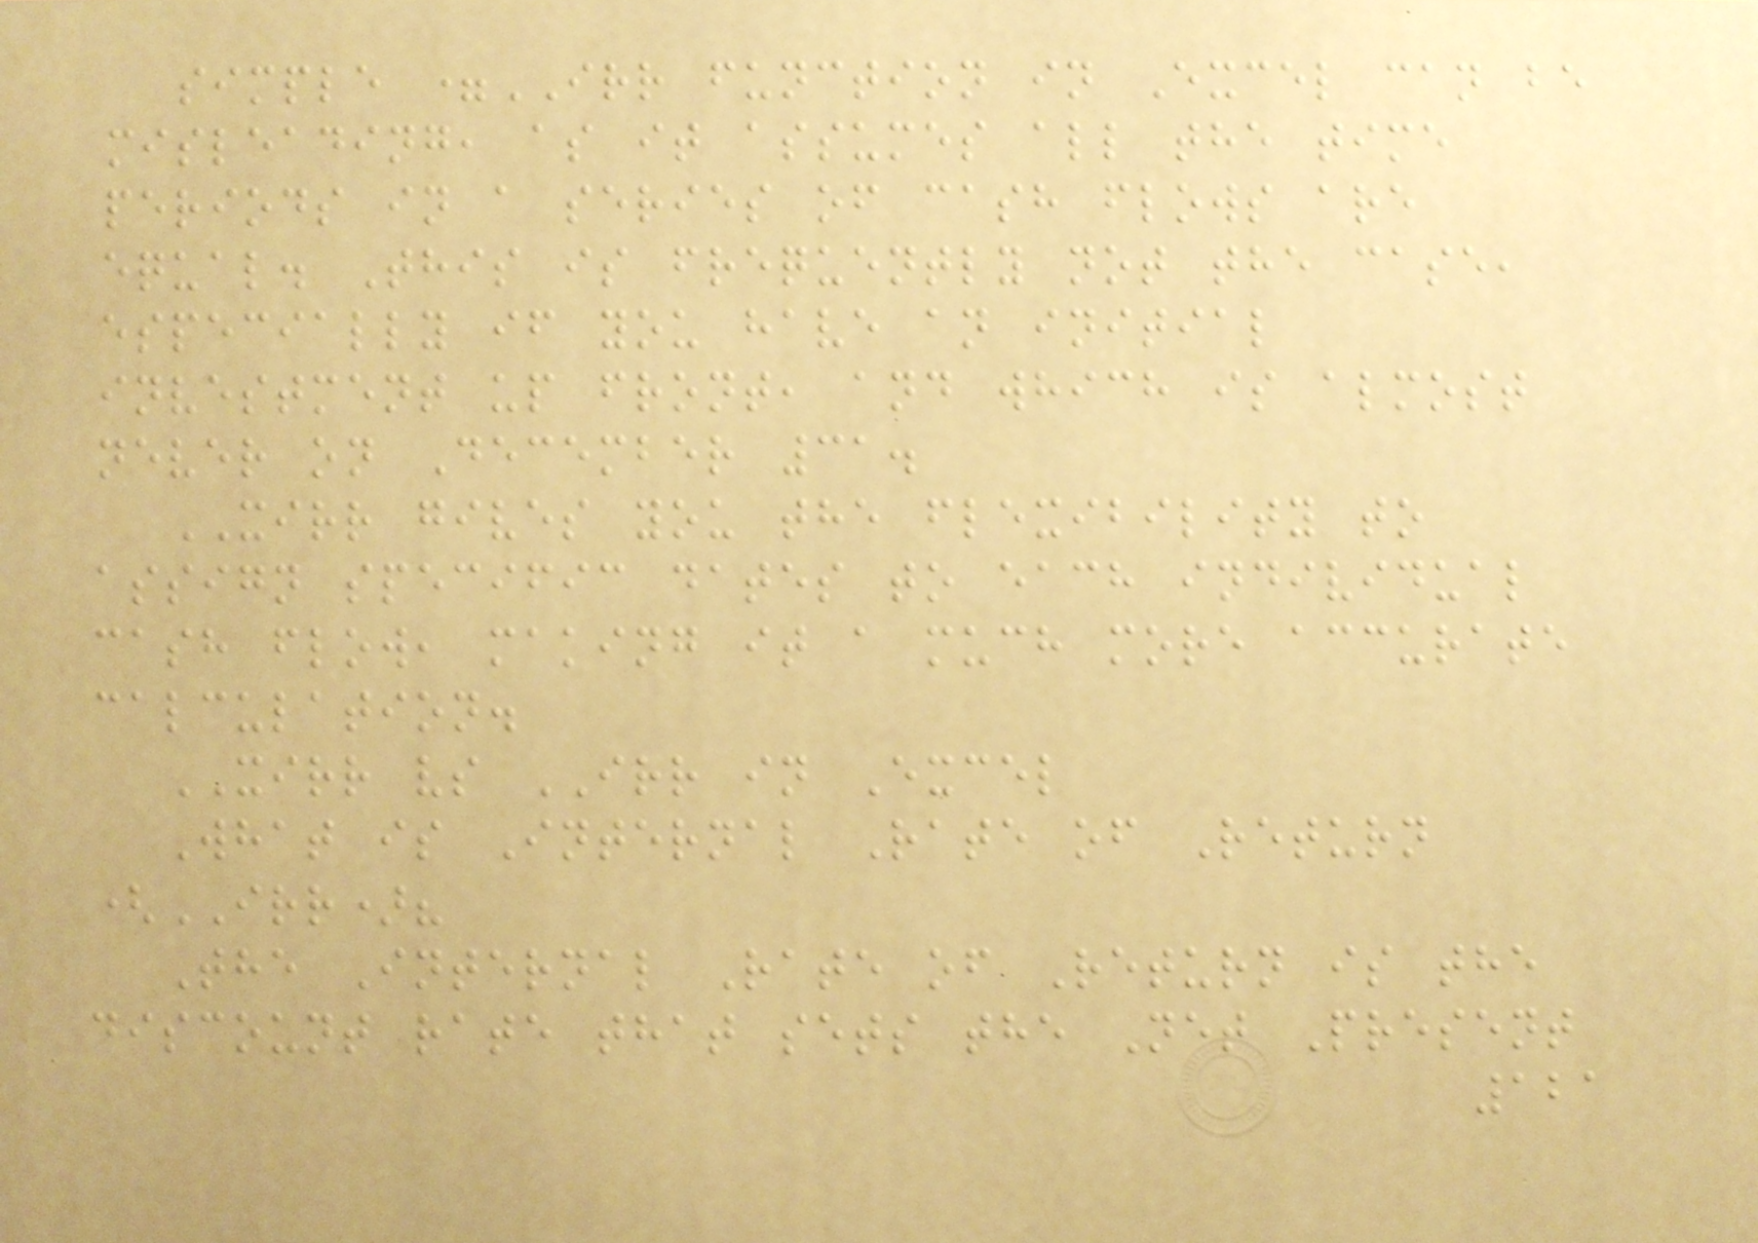simple =IRR function in Excel can be
misleading, as it assumes all the time
periods in a series of cash flows are
equal. This is frequently not the case,
especially if you have an initial
investment up front, and which is almost
never on December 31.
XIRR gives you the flexibility to
assign specific dates to each individual
cash flow, making it a much more accurate
calculation.
XIRR vs IRR in Excel
What is Internal Rate of Return
(IRR)?
The Internal Rate of Return is the
discount rate that sets the Net Present
121
